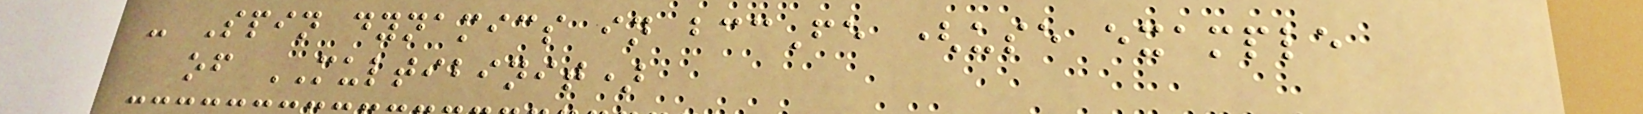- Spin dynamics in bccFe (use example
of MULTIBINIT)
